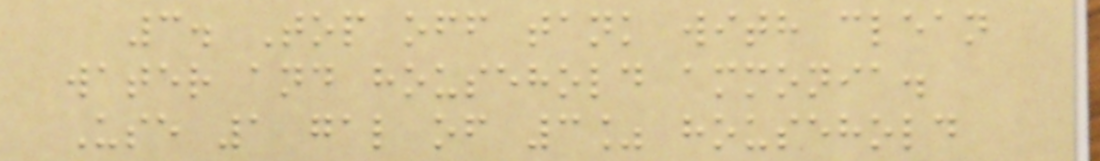3. Top off tank with clean
water and household ammonia.
Use 1 gal of 3% household
